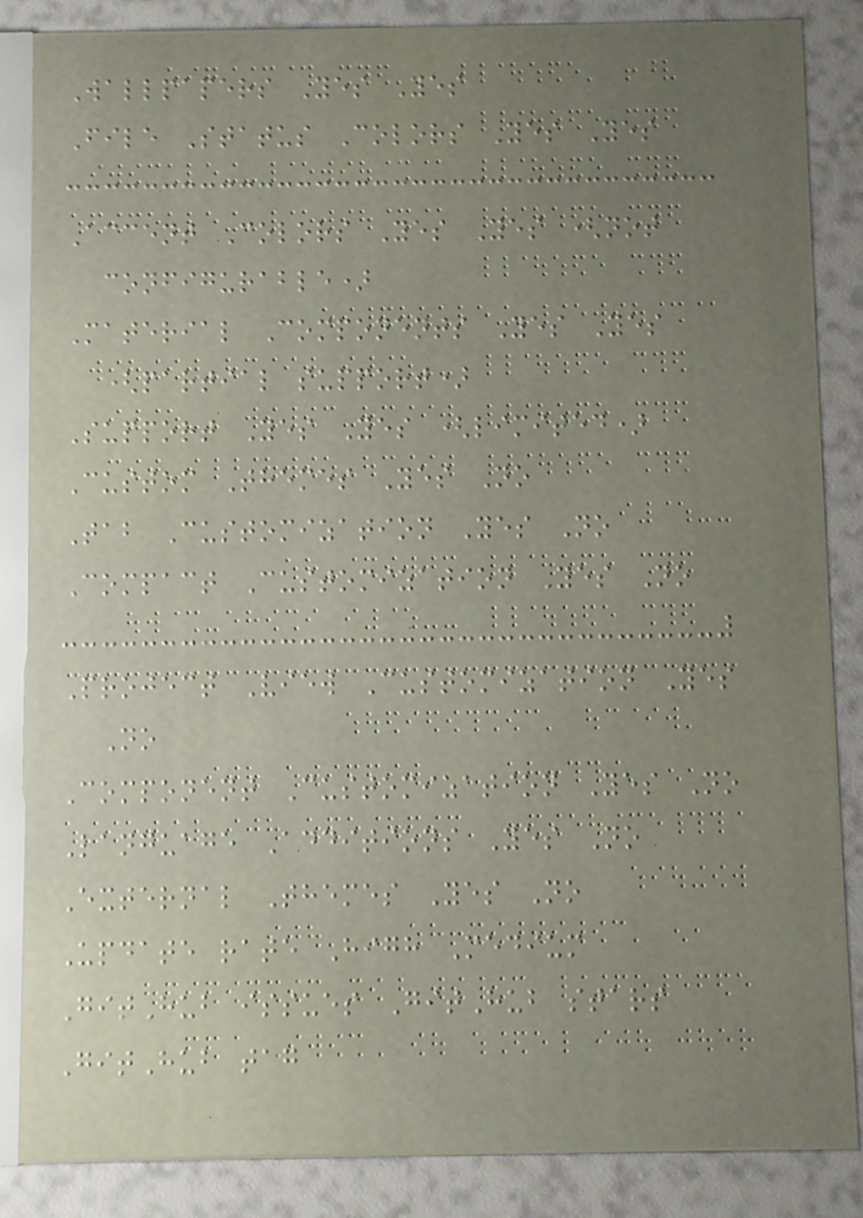Wallpapers Yes Yes
File Status Colors Yes Yes
Accent Colors Yes Yes (not
configurable)
Material Components Yes Yes
(partial support)
Support Yes Yes (limited)
Custom Themes Yes No
Tab Customization Yes No
Compact Customization Yes No
Project View Customization Yes
No
Component Customization Yes No
Language Additions Yes No
External Themes Yes No
Update rate High Medium
GitHub issues GitHub stars
GitHub tag
